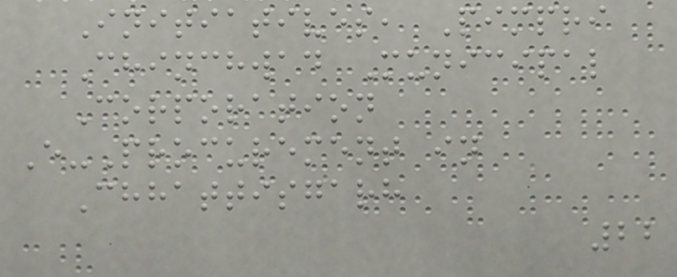Initiatives, Pimpri
Chinchwad Municipal
Corporation
E-Procurement in
Chhattisgarh
22
